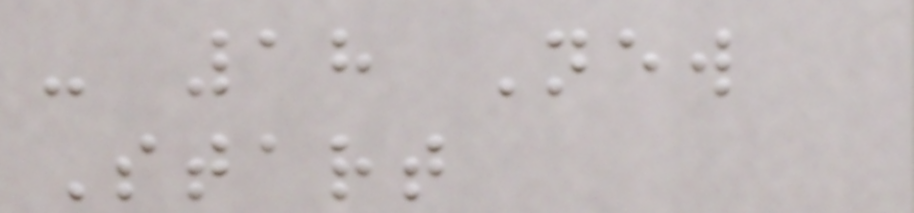- 18 New
Start
